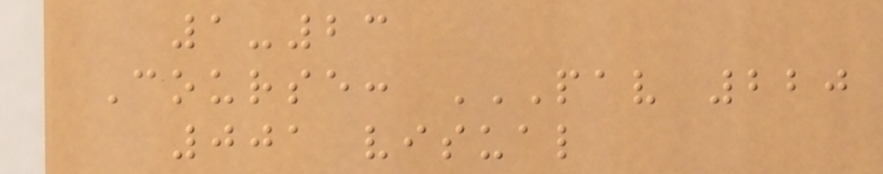1-23
Course: PAV 220
001 VISUAL
